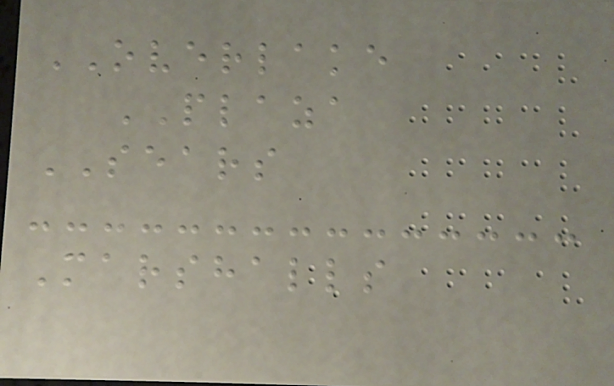OVERLAKE
PLAZA
SEARS
Marshalls
